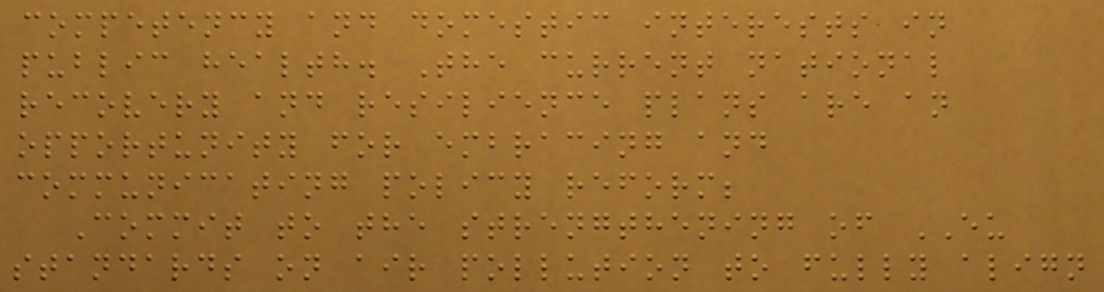competency and domestic interests in
public health. The current national
recovery and resilience plans are an
opportunity for embracing and
communicating policy reform;
Commit to the strengthening of EU
standards on air pollution to fully align
